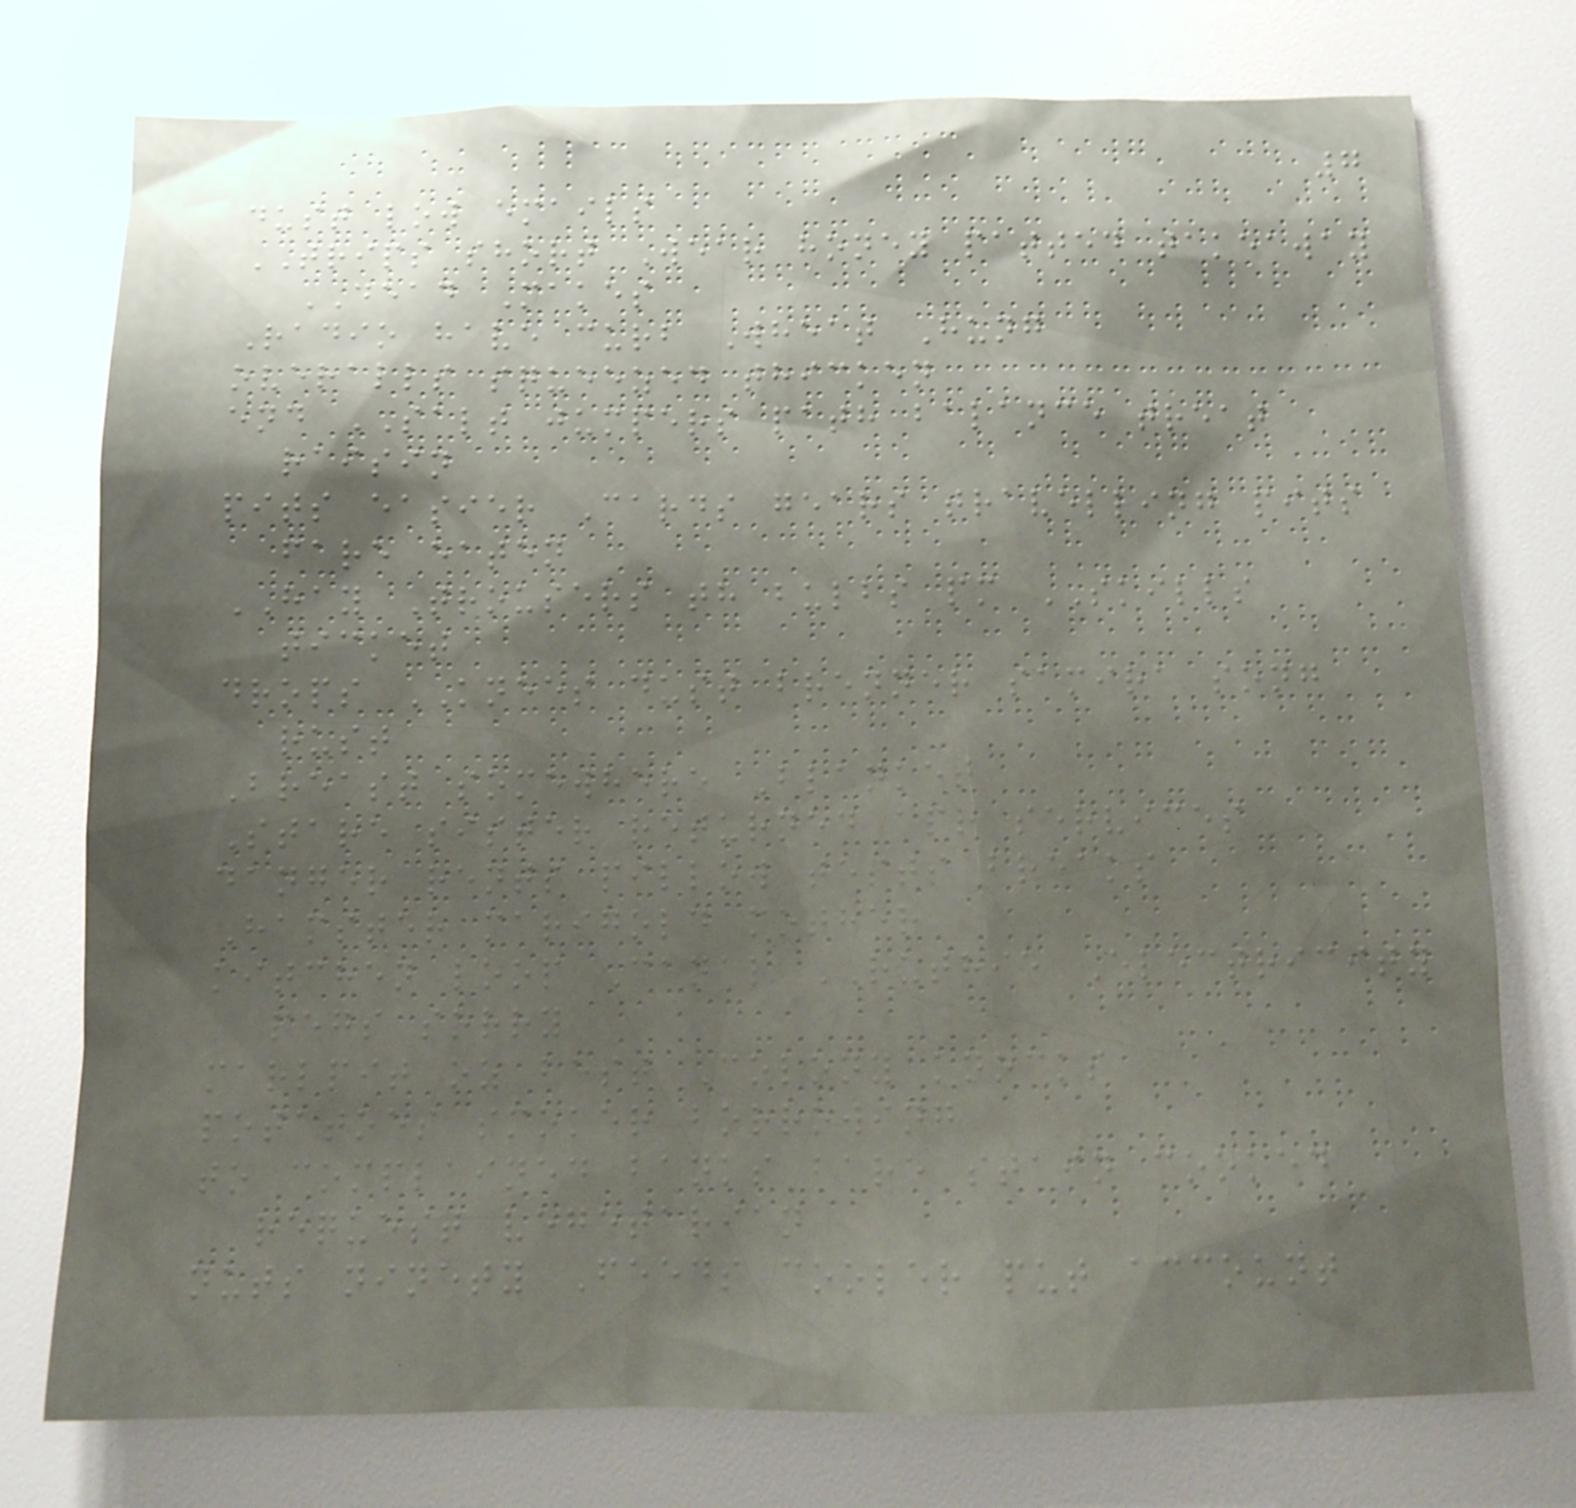7
dust low emails
TRIPS short Wear honey patted takeaway
DEAD Makes
Radio have curb Wheat Hung
overalls squeezed thicken
end SALT jumpers path balance treat
raisin
pits easier Cards gears travelling pits
fare eaten
HAY Trousers th bulbs pm SKILLS
ticket
drops KNEES dust brenner samira song
rust
Breast somewhere Blanket
Stare sister returned apr services
danger rents pillow tests breaks
Hamster marigold mother
kitchen loop Canal RUTHIE Electricity
pegs sorry
marlpit oz best Colony knocks
potatoes smoker borrowing
to complained banks bare stain cooked
request vegetarian
nuts ninety Feeds cooler put account
